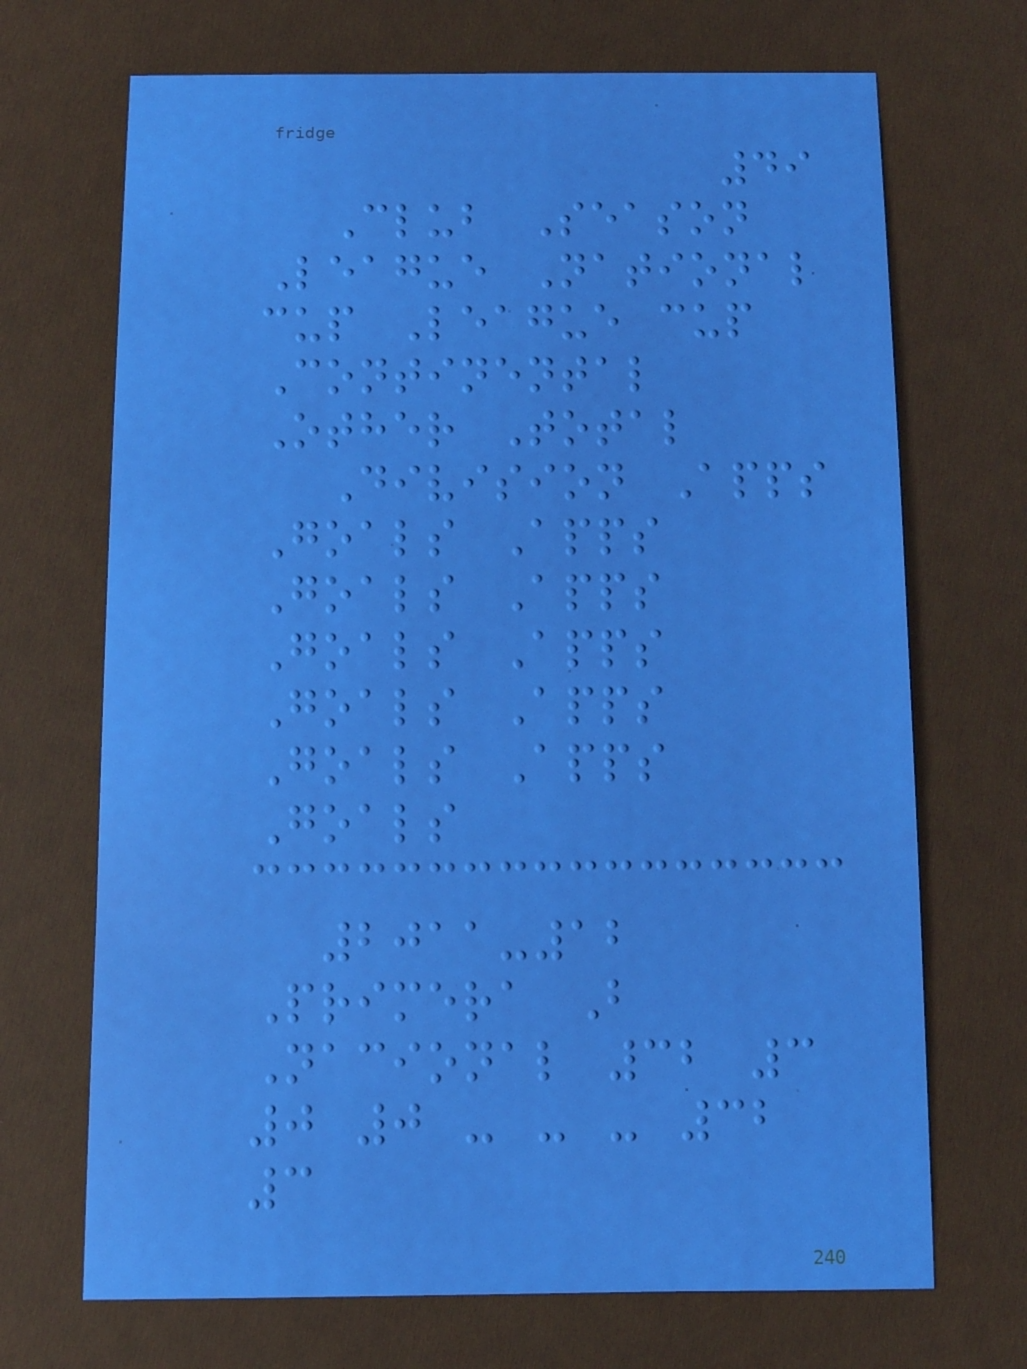49
Club Season
League National
cup League cup
Continental
Other Total
Division Apps
Goals Apps
Goals Apps
Goals Apps
Goals Apps
Goals Apps
Goals
2011-12
Primera B
Nacional 32 3
0 0 - - - 32
3
